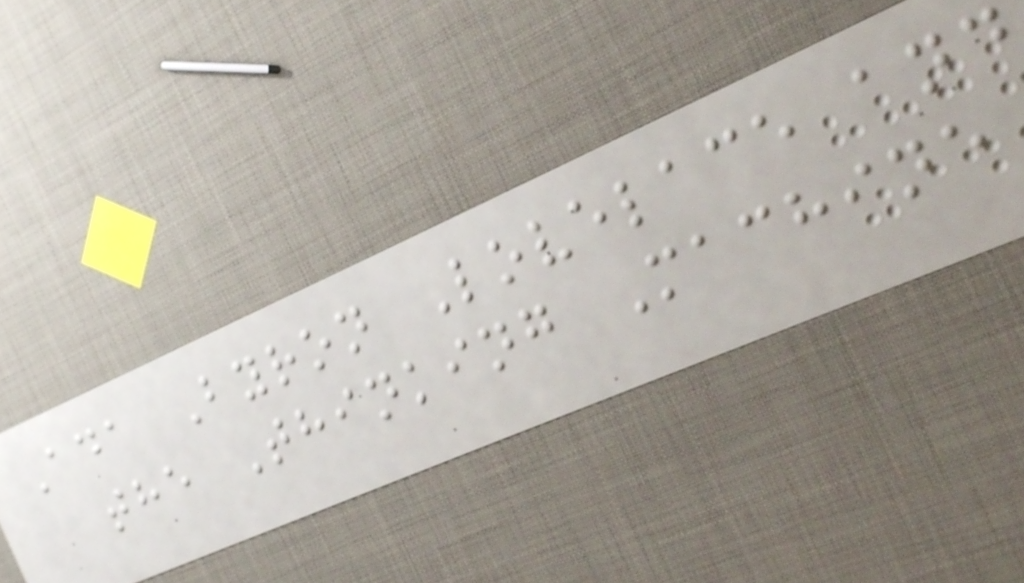Ada Byron Lovelace and
the Thinking Machine
